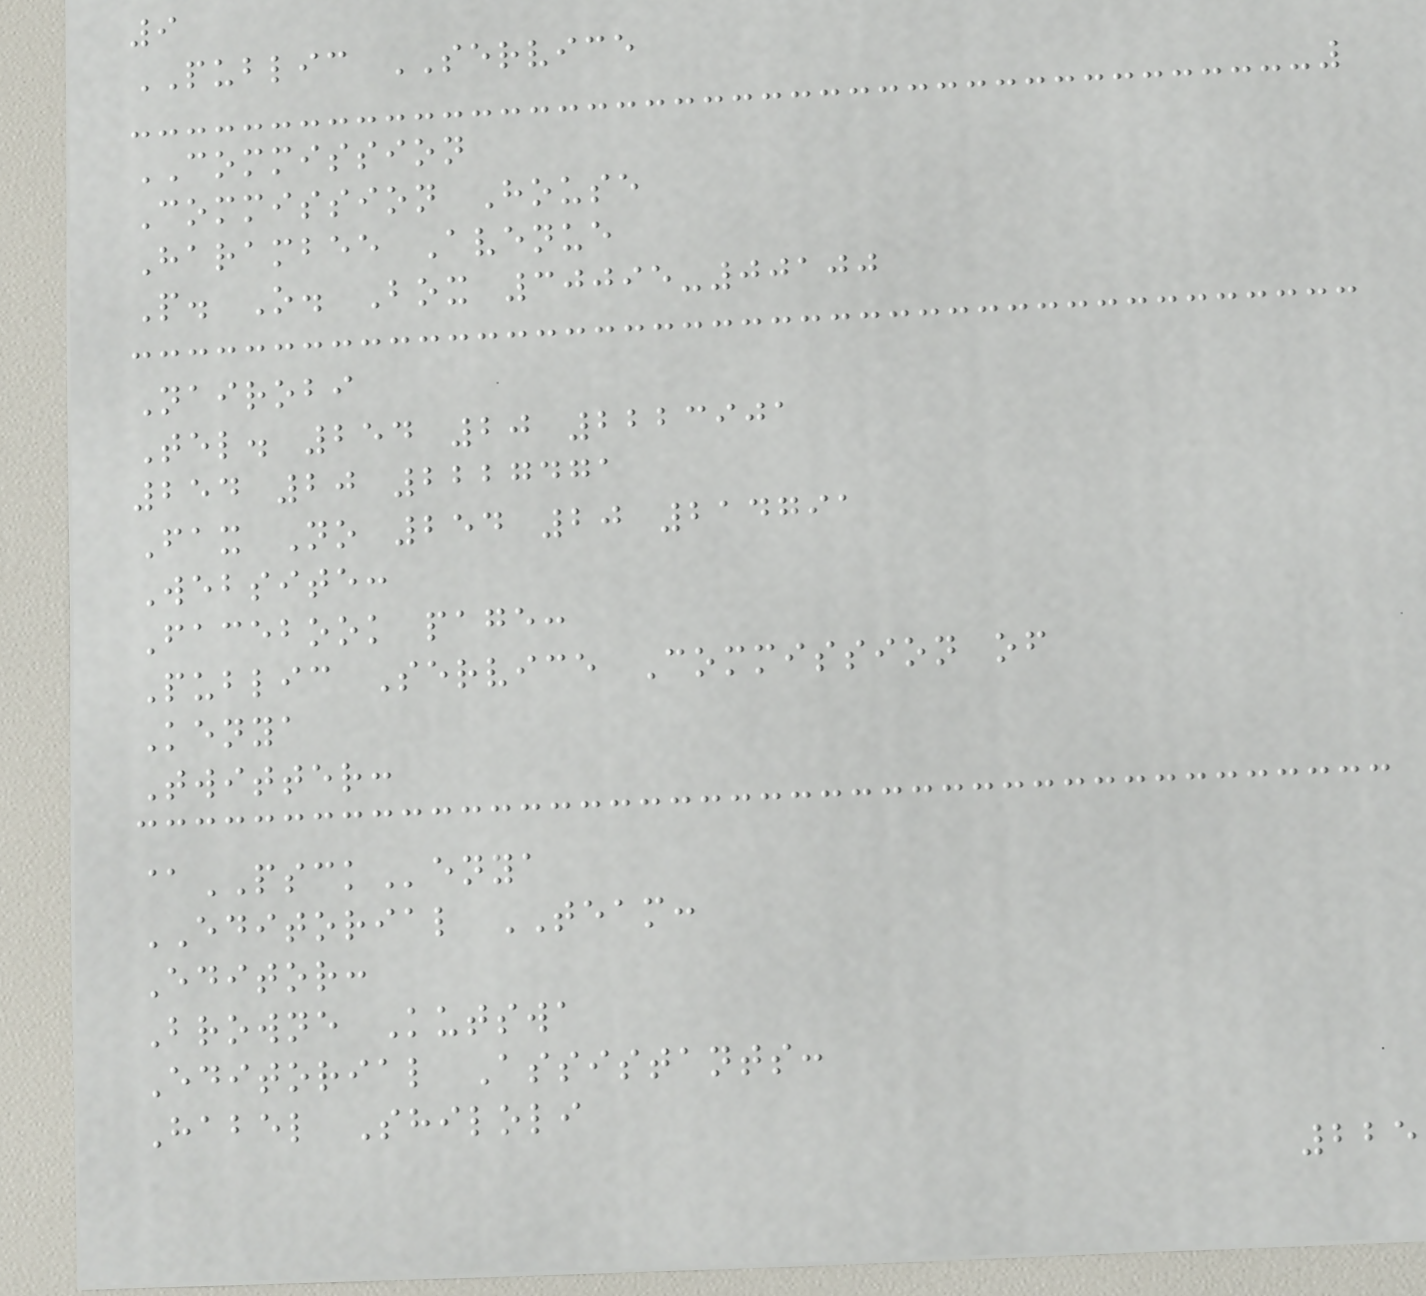9
PUBLIC SERVICE
COMMISSION
Commission House
Harambee Avenue
P. O. Box 30095-00100
Nairobi
Tel. 254 20 2223901
254 20 2227471
Fax No 254 20 214791
Website:
Facebook page:
Public Service Commission of
Kenya
Twitter:
@PSCKenya
EDITORIAL TEAM:
Editor:
Browne Kutswa
Editorial Assistants:
Habel Shiloli
225
